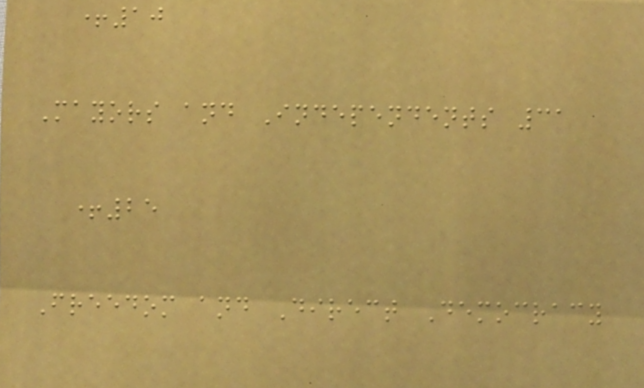+10
Mayors and Independents 31
+25
Freedom and Direct Democracy
